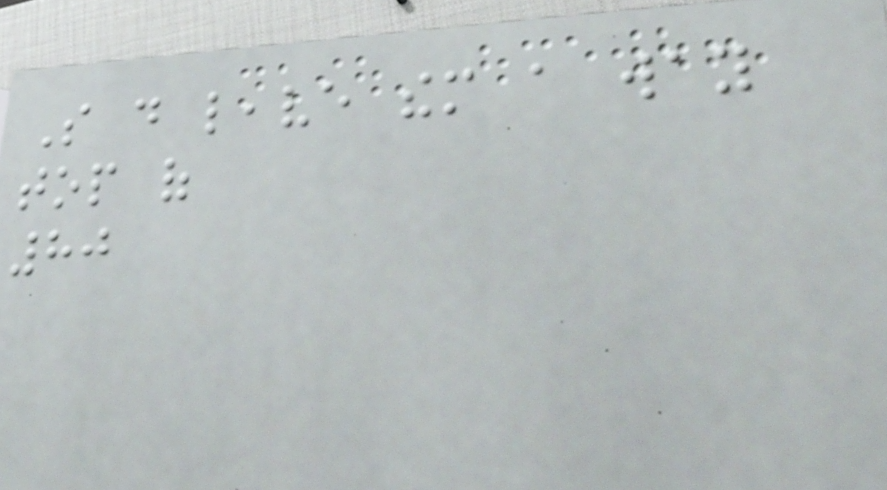So do leave them a way
top of
80
